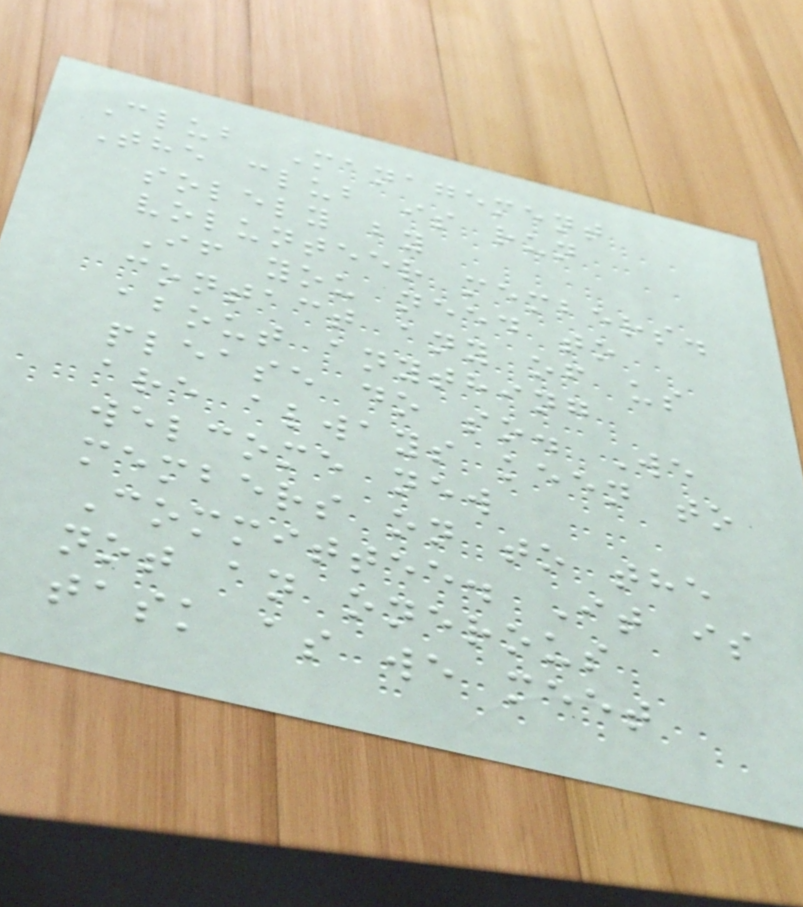Club Management
The club is run
solely by
volunteer members.
If you need to
contact any of us
about anything
please do so. We
are always keen to
welcome new
members on to the
Committee. It is
not an onerous
task as we meet
